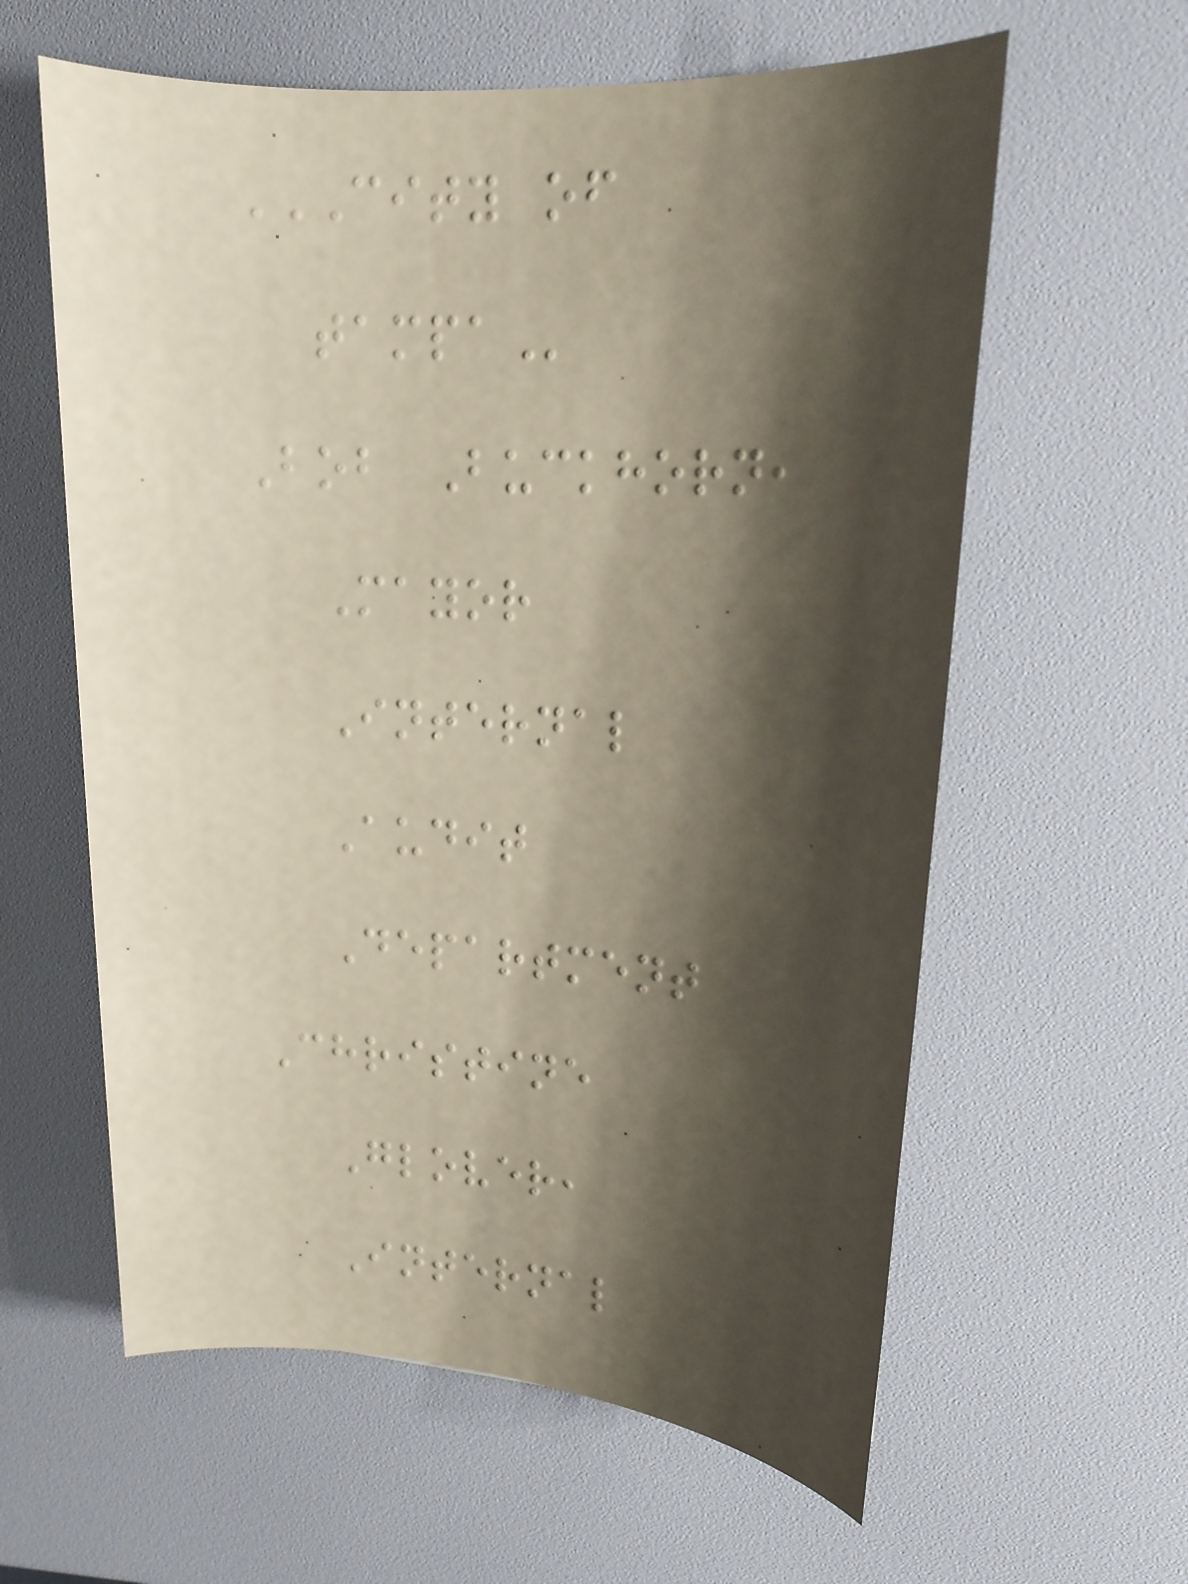CITY OF
TAMPA
Bob Buckhorn,
Mayor
Internal
Audit
Department
Christine
Glover,
Internal
